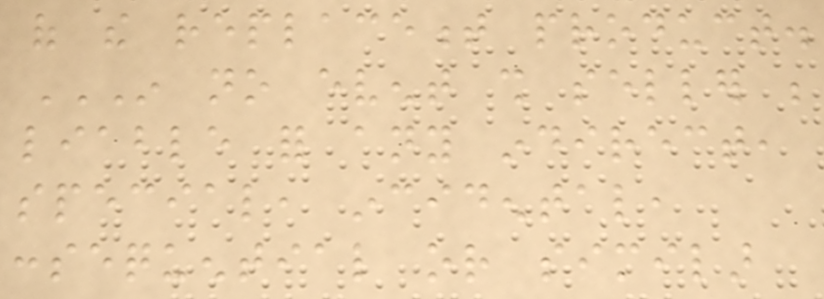of the replacement product.
IN NO EVENT SHALL SELLER BE
LIABLE FOR ANY INDIRECT,
SPECIAL, INCIDENTAL,
CONSEQUENTIAL OR SIMILAR
